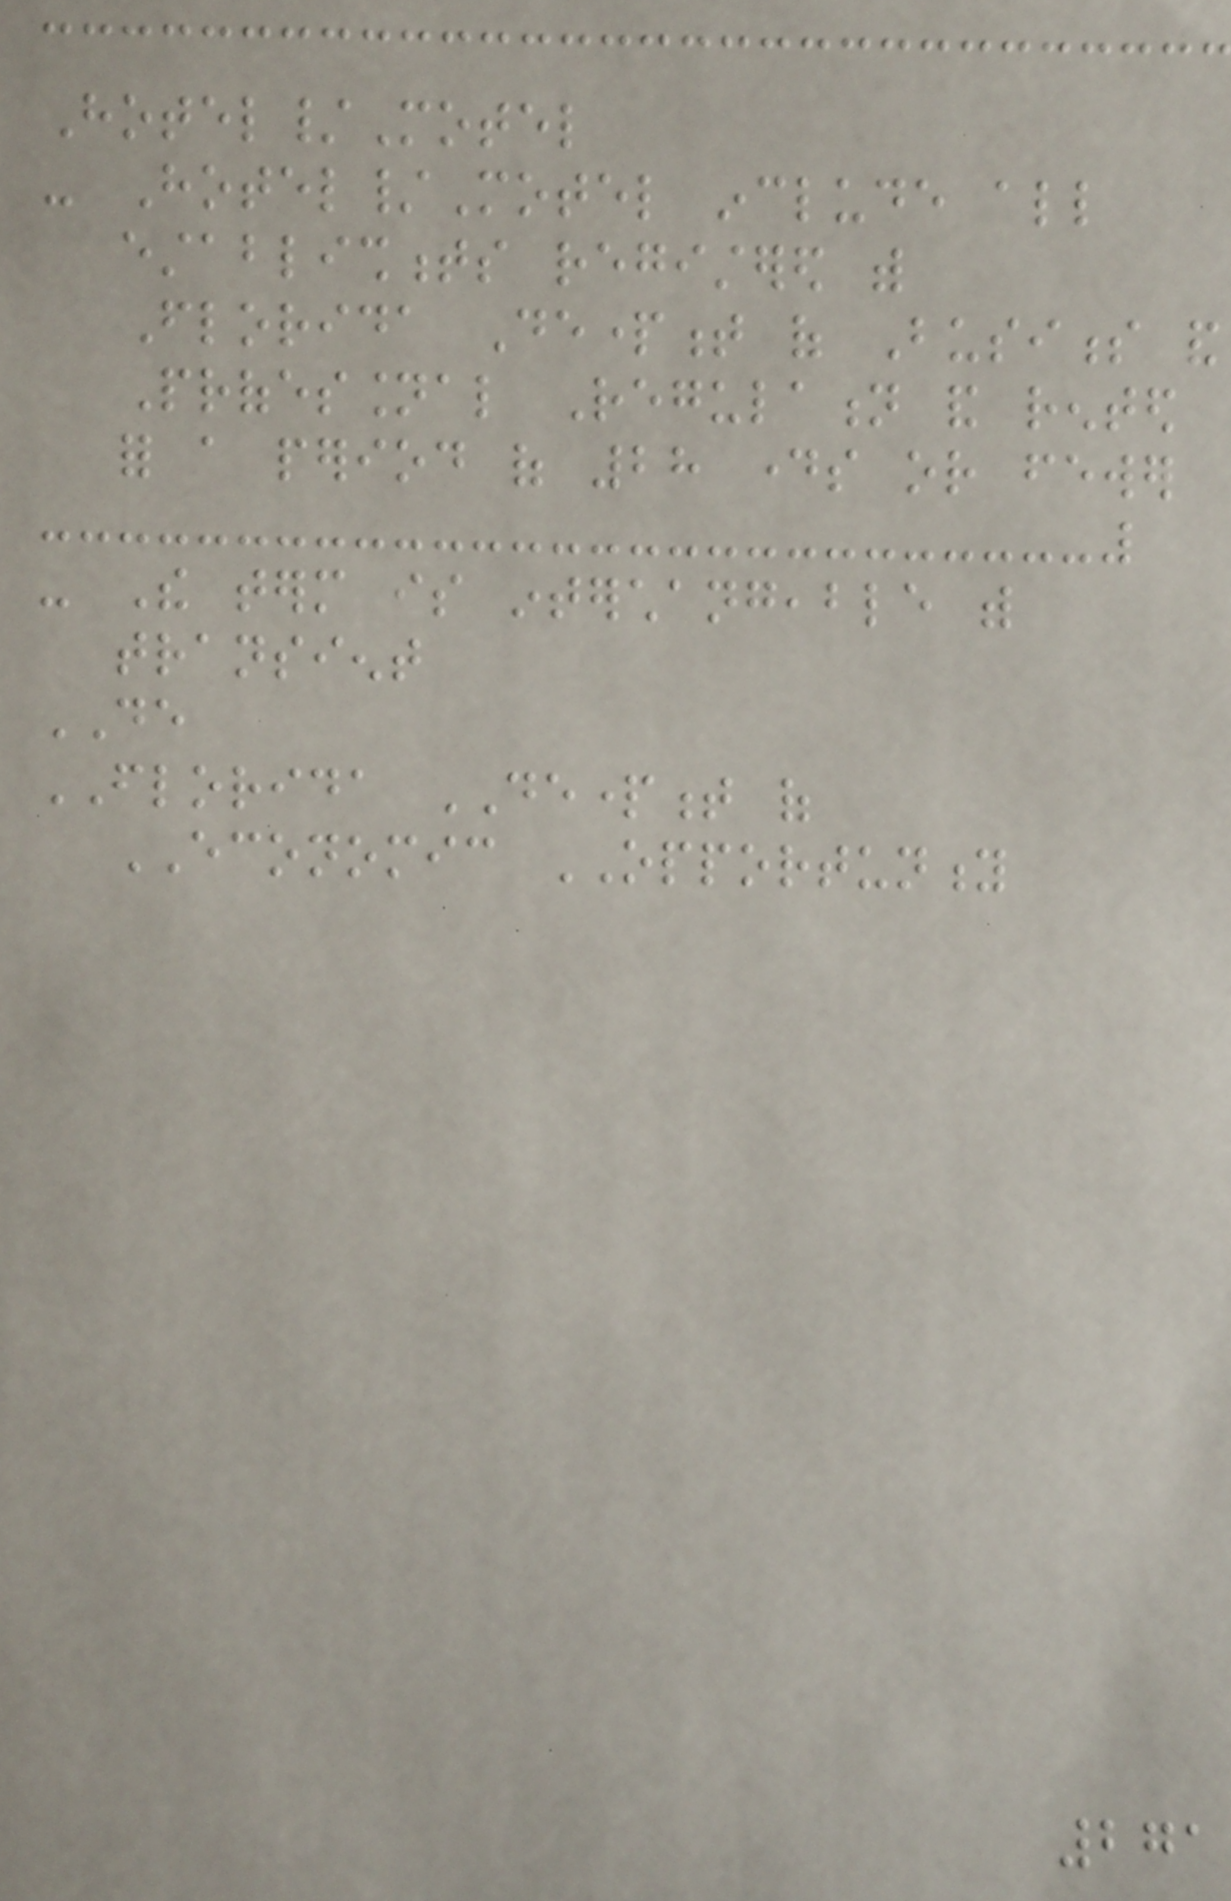Hotel/Motel
- Hotel/Motel include all
establishments registered with
Florida Department of Business and
Professional Regulation and rented
for a period of 28 days or fewer
- The term is interchangeable with
transient
DE
FLORIDA DEPARTMENT of
ECONOMIC OPPORTUNITY
271
